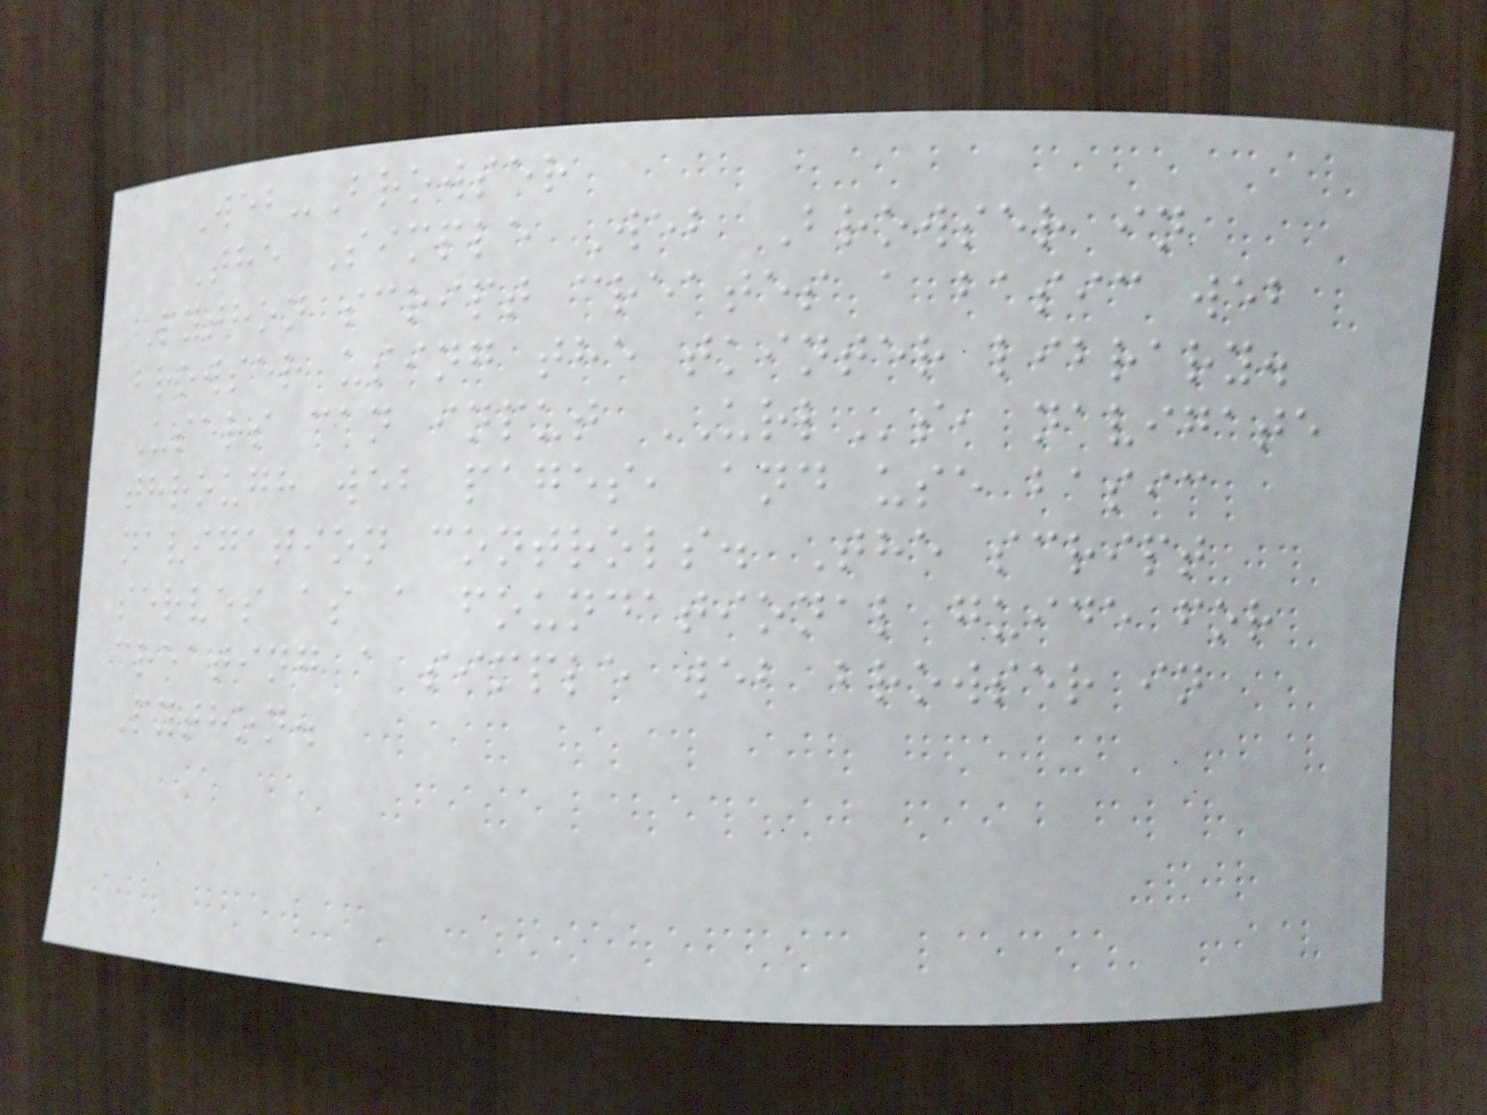Web-Browser
The Simple Web Browser in
Python script creates a basic web
browser using the tkinter library.
Users can input URLs, navigate
through web pages, and use basic
navigation controls. The script
serves as a foundational guide for
creating a simple web browser in
Python.
